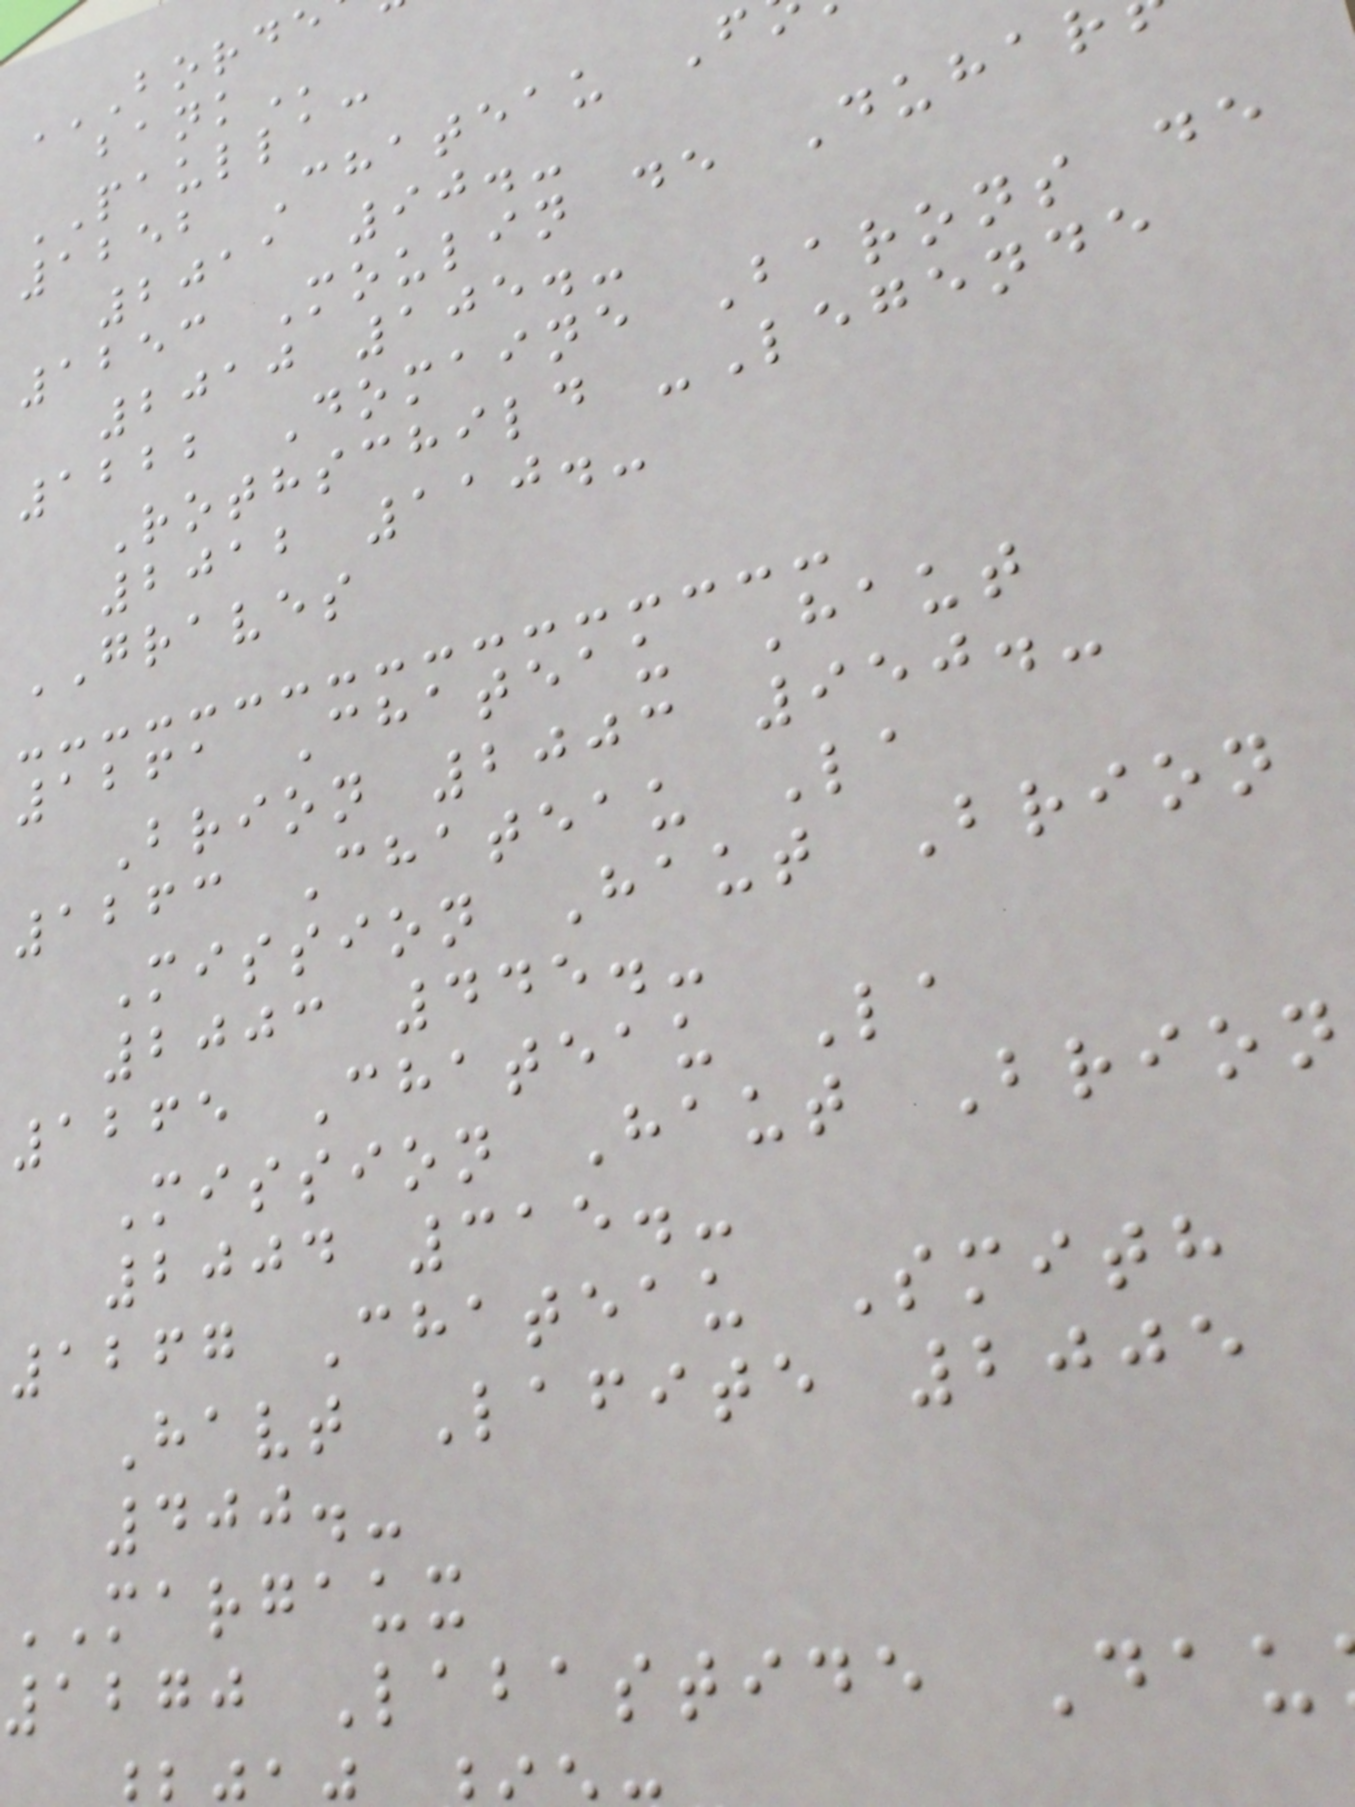PAULLAC
1252 Chateau F
2011 90.-
1253 Moulin de Duha
2010 105.-
1222 Domaine Barons de
Rothschild -Legende
2012 110.-
GRAVES
1261 Chateau Haut
Brion 2003 950.-
1263 Chateau La
Mission Haut Brion
2003 445.-
1265 Chateau La
Mission Haut Brion
2004 315.-
1267 Chateau Smith
Havt Lafite 2005
400.-
MARGAUX
1270 Labastide Dau
